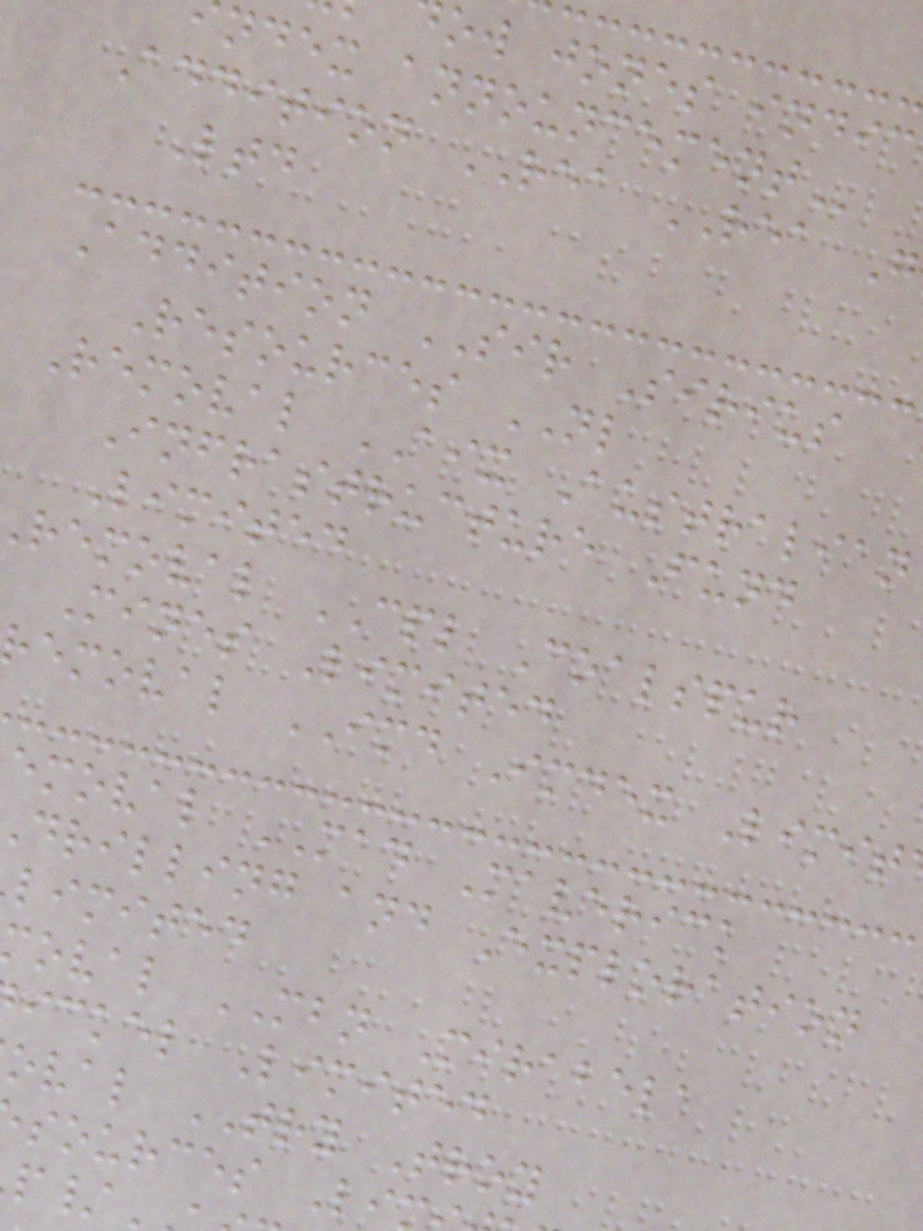ow jones
Ltd
Addition SIR Sirius
Resources NL
Removal AIX Australian
Infrastructure Fund
Limited
removal CPL Coalspur
Mines Limited
emoval IMD Imdex Limit
emoval MAD Maverick
drilling and Exploration
limited
oval MBN Mirabela
ickel Limited
oval TRY Troy
sources Li
